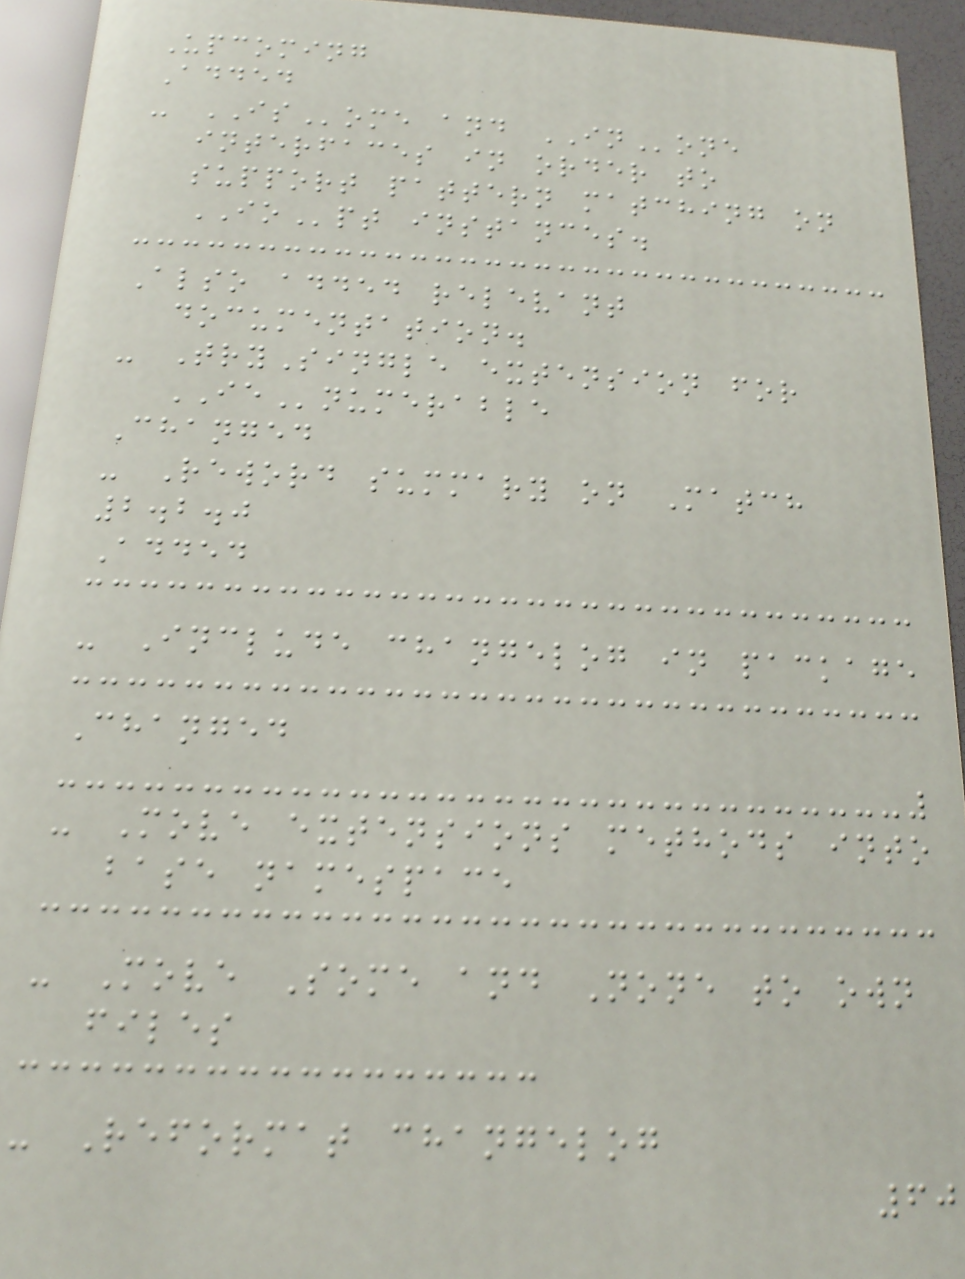Upcoming
Added
- ISome and INone
interfaces in order to
support pattern matching on
IOpt instances.
Also added relevant
documentation.
- TrySingle extension for
IEnumerable
Changed
- Reword summary on Match
2.2.0
Added
- Include changelog in package
Changed
- Move extensions methods into
base namespace
- Move Some and None to own
files
- Reformat changelog
60
